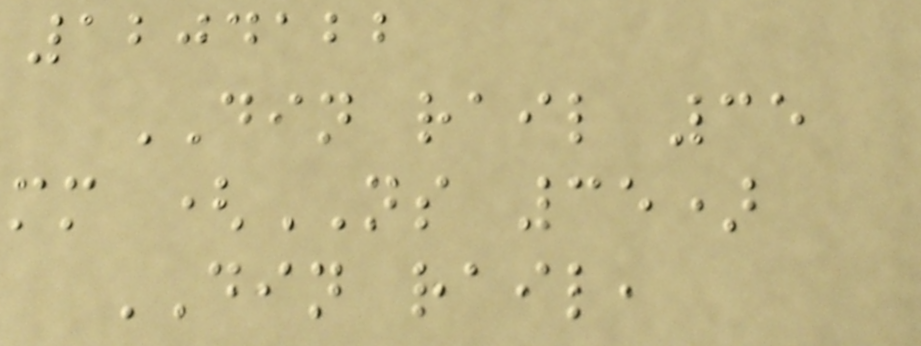1204122
DIN rail 35
mm (NS 35)
DIN rail,
